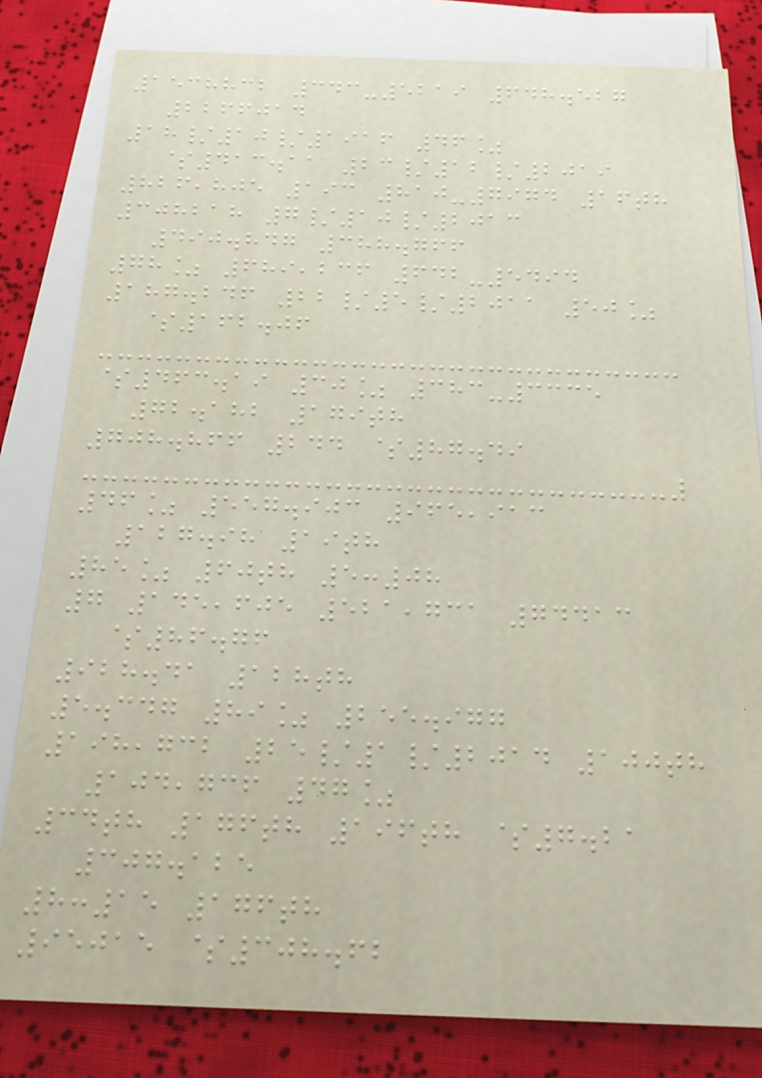1538832 343-5219 648.527
2266014
18/10/1916 46%
$413.11 23/12/2019
826,805 193 810-7974 16th
308218 7/10/2013
490.847 388.766
78% 689,236 642-5494
187.246 22/5/2011 50%
$162.06
$463.19 30% 383-3335
72.182 179th
708.866 244 $87.49
46% 557.903 965,913
127.98 19th
85% 60th 5:08
7 145,605 521,731 74413
$86.76
928.41 128th
5.347 89% 255.977
198,732 25/1/2014 100th
104,736 47%
34th 176th 196th $7.21
307.125
8:15 176th
95015 $308.62
